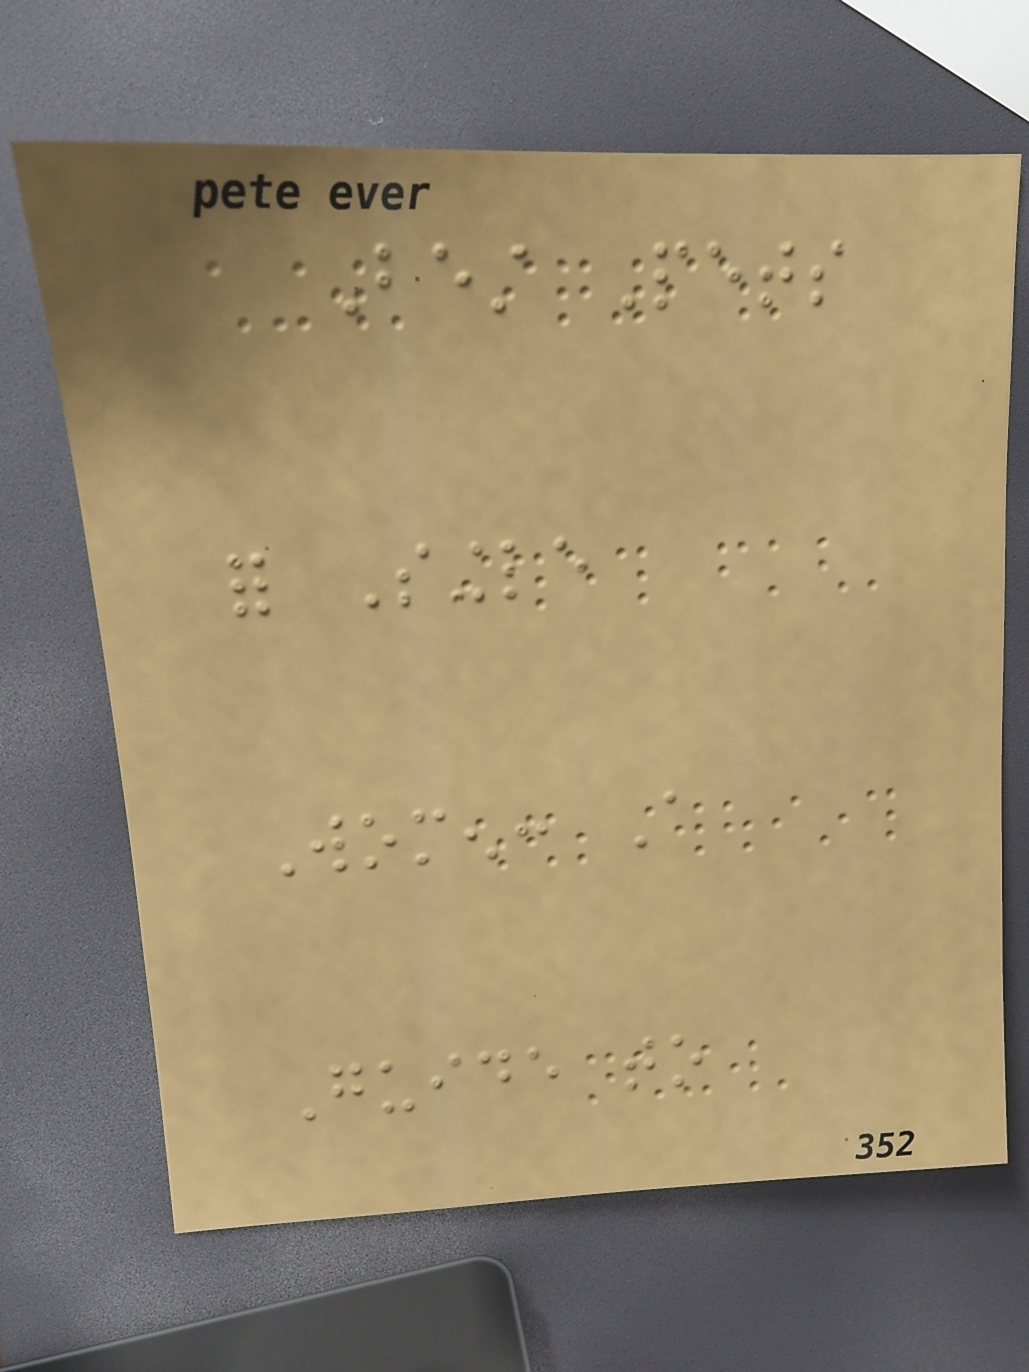Best Pets
for Single
Women: A
Guide to
